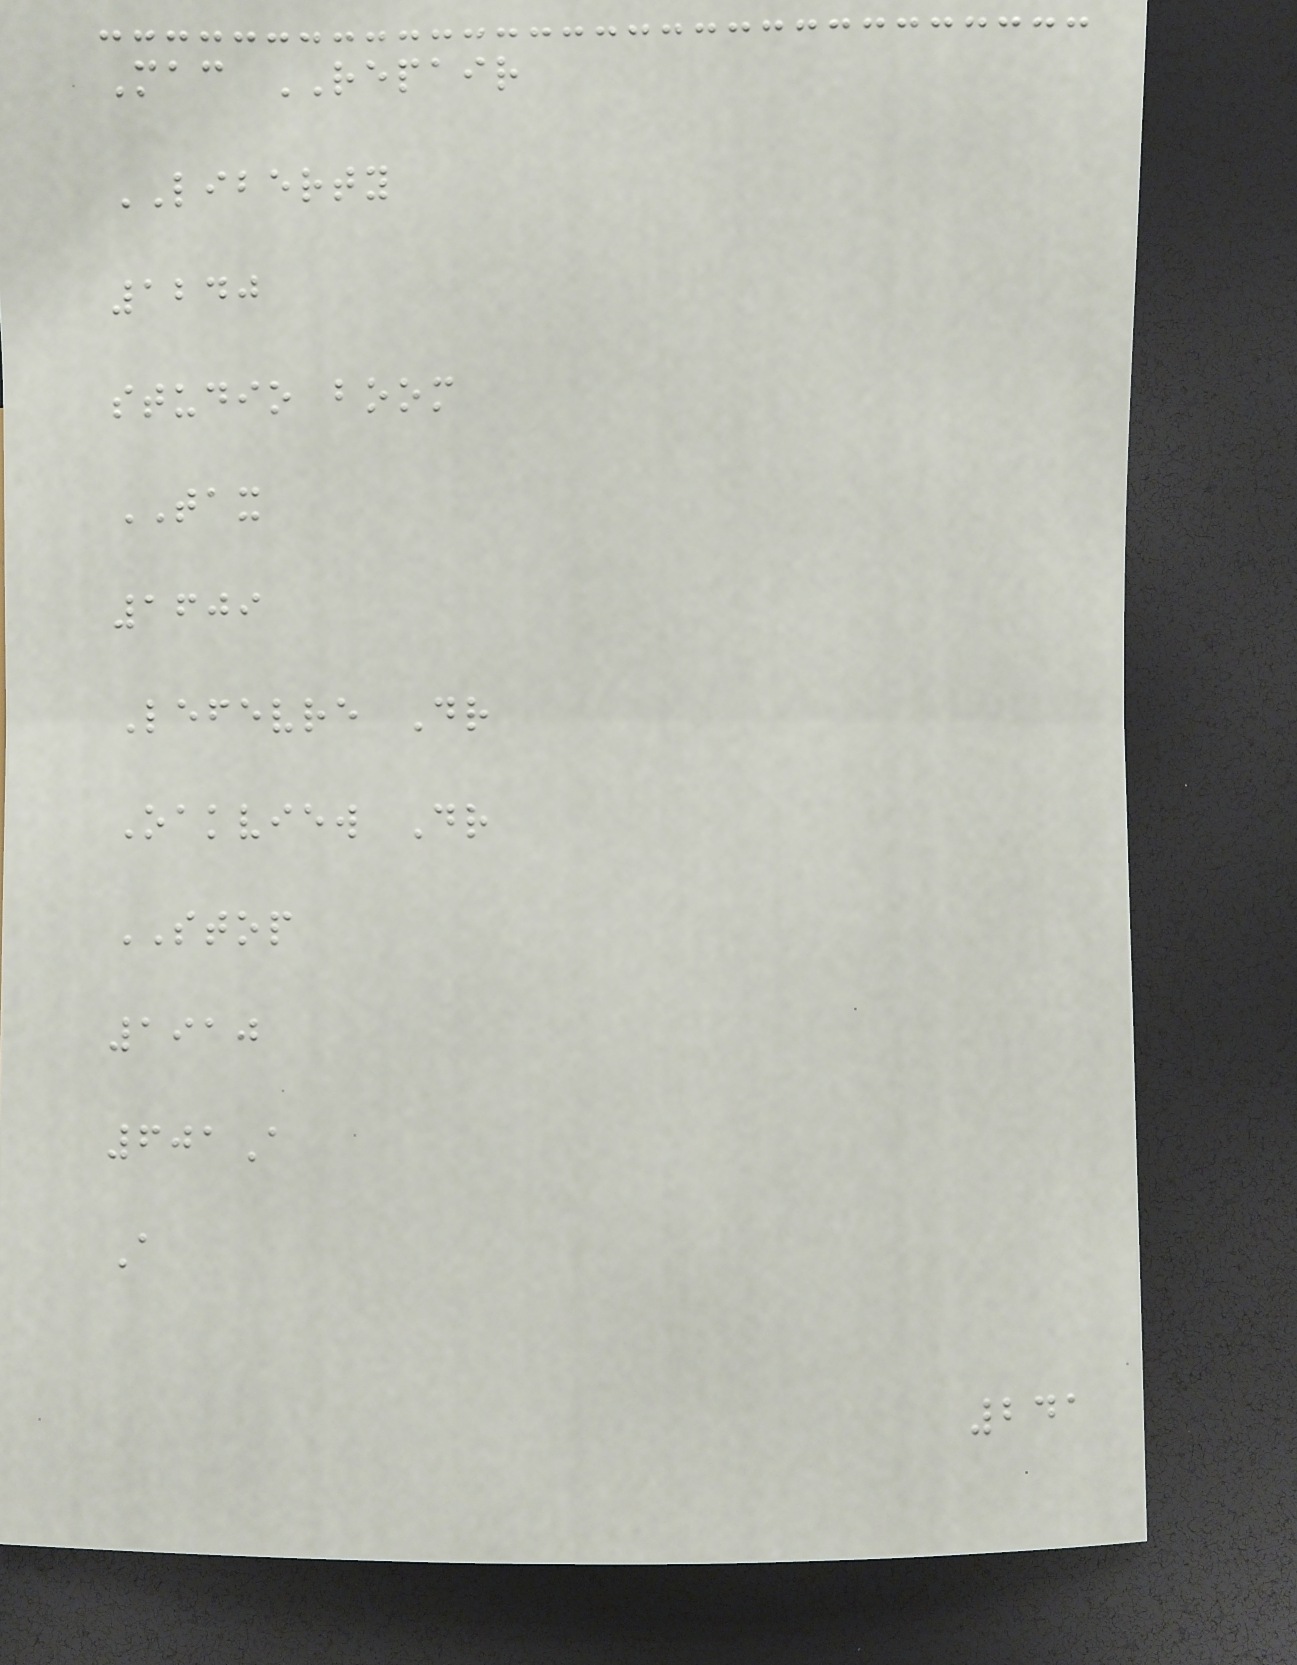Mac REPAIR
LIBERTY
1240
studio boom
TAX
1609
Lefevre Dr
Oakview Dr
STOP
1910
601A
A
241
